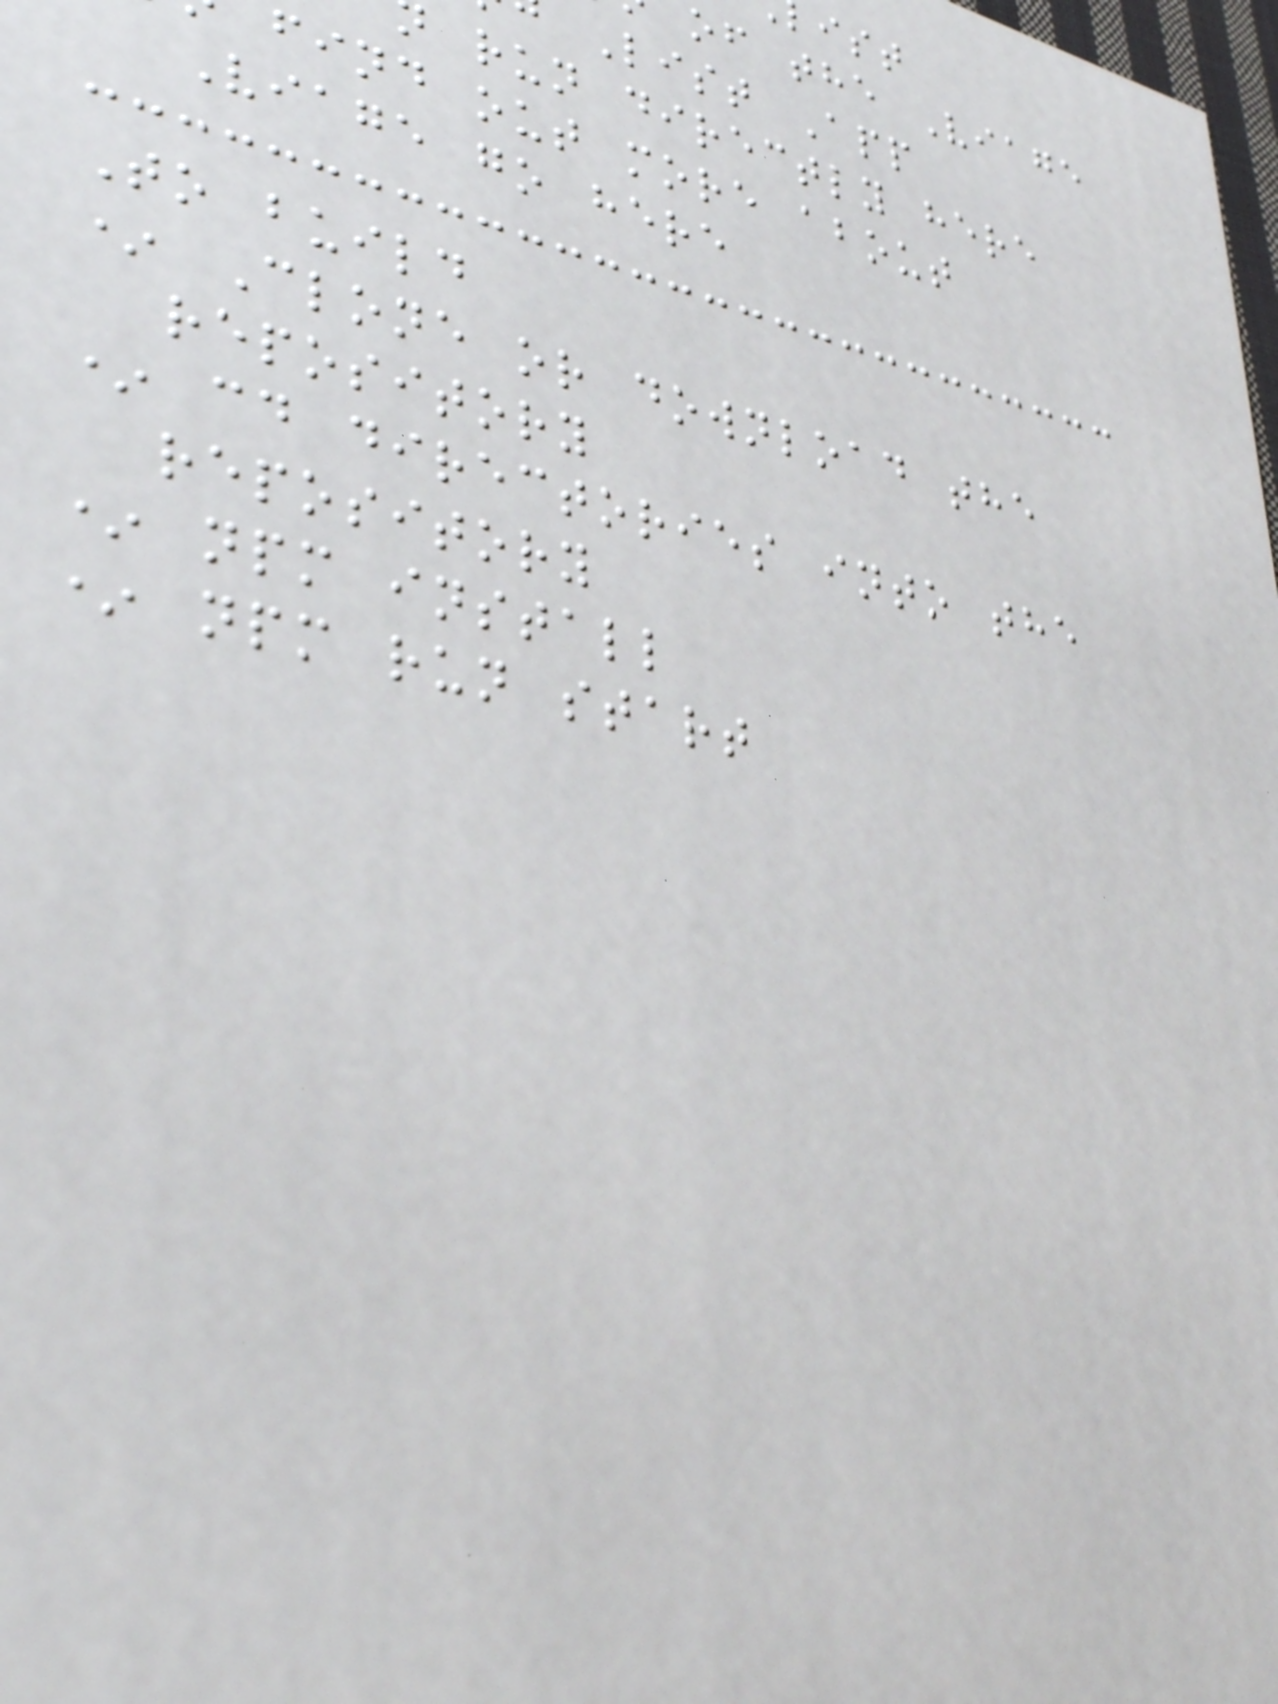of the Viage
List App
run directly here
find out more about
Viage go here
To build
* Clone or download the
repository
* cd directories into the
repository
* npm install
* npm run start
